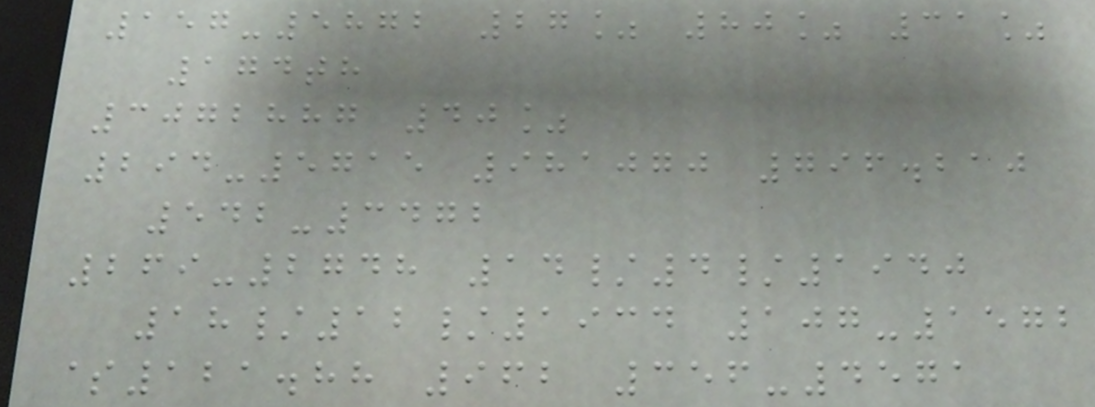157-5872 27% 80% 31%
174th
3072887 40%
294-5715 981070 796.210
542-3472
269-2748 14/4/1940
18/12/1934 107-1572
$121.88 962 356-4571
